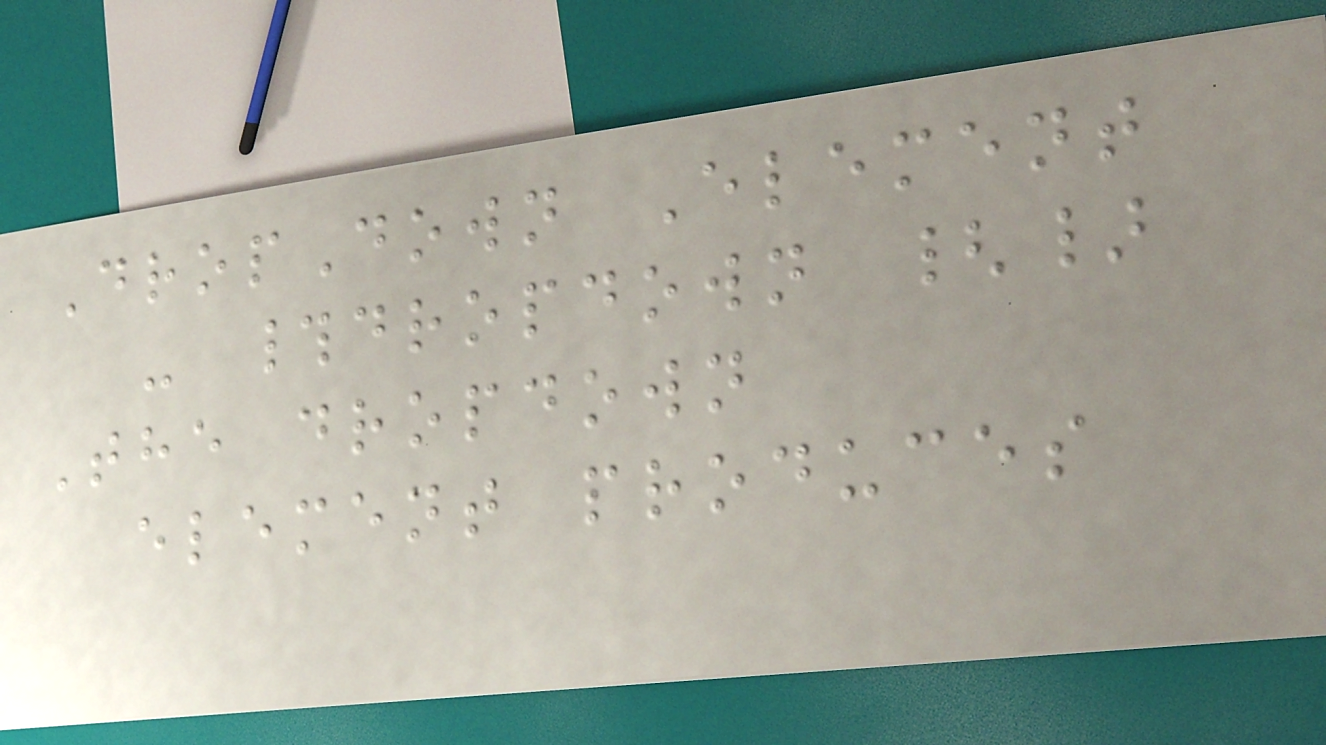DropDown Element
- #dropdown {}
The dropdown
element produces
